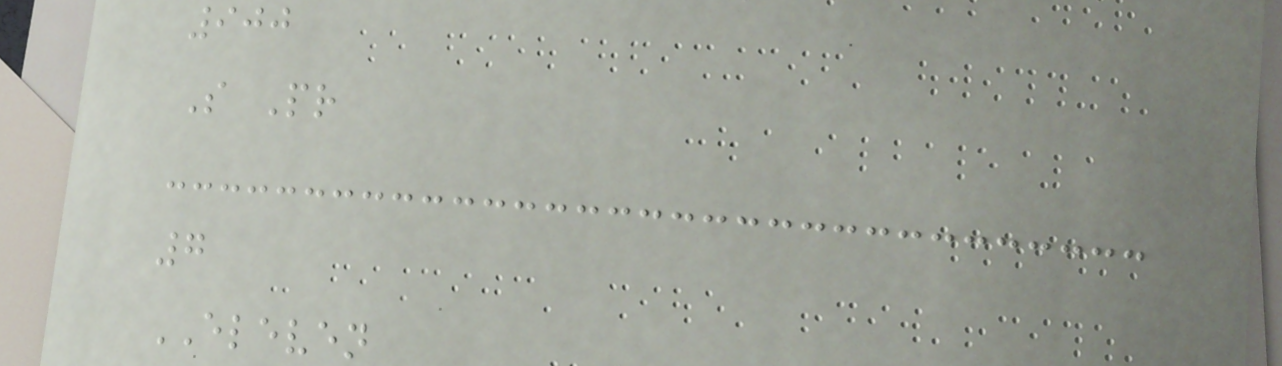900
S Pr
7
ELEVEN
